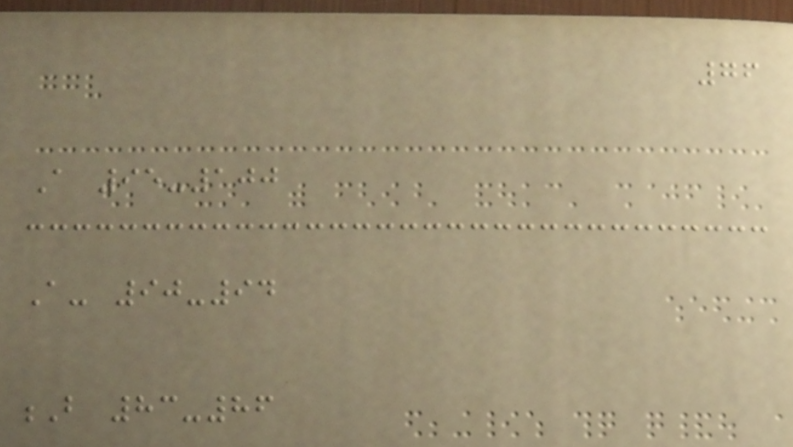76
A 95-100
A- 90-94
B 83-86
